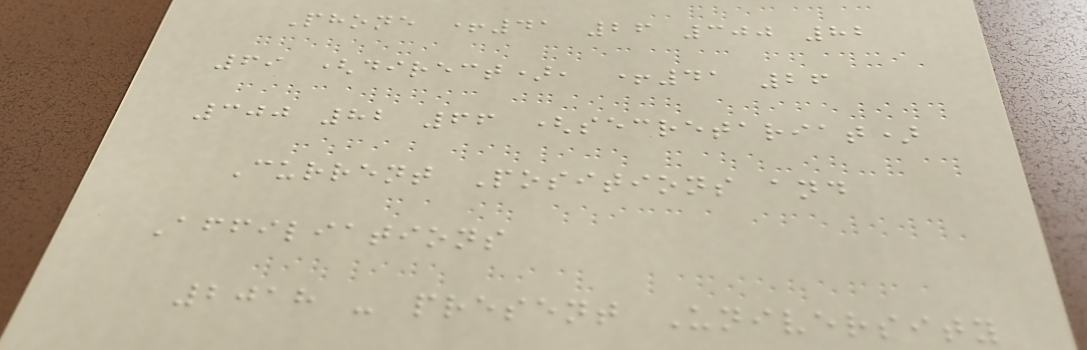Phone +41 26 300 82
69 (direct), +41 26
300 82 66 (secretariat)
Current Positions and
Affiliations
2018 - present University
